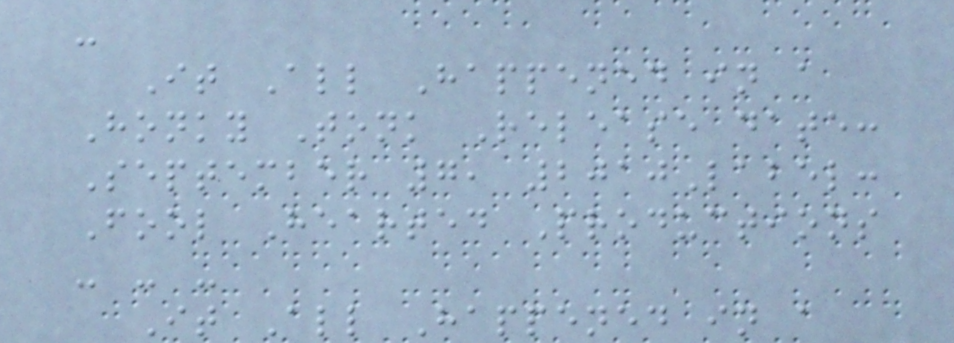-
It All Happened in a
Honky Tonk Release date:
September 7, 2010Label:
Fool Hearted Productions
- - -
It All Happened in a
